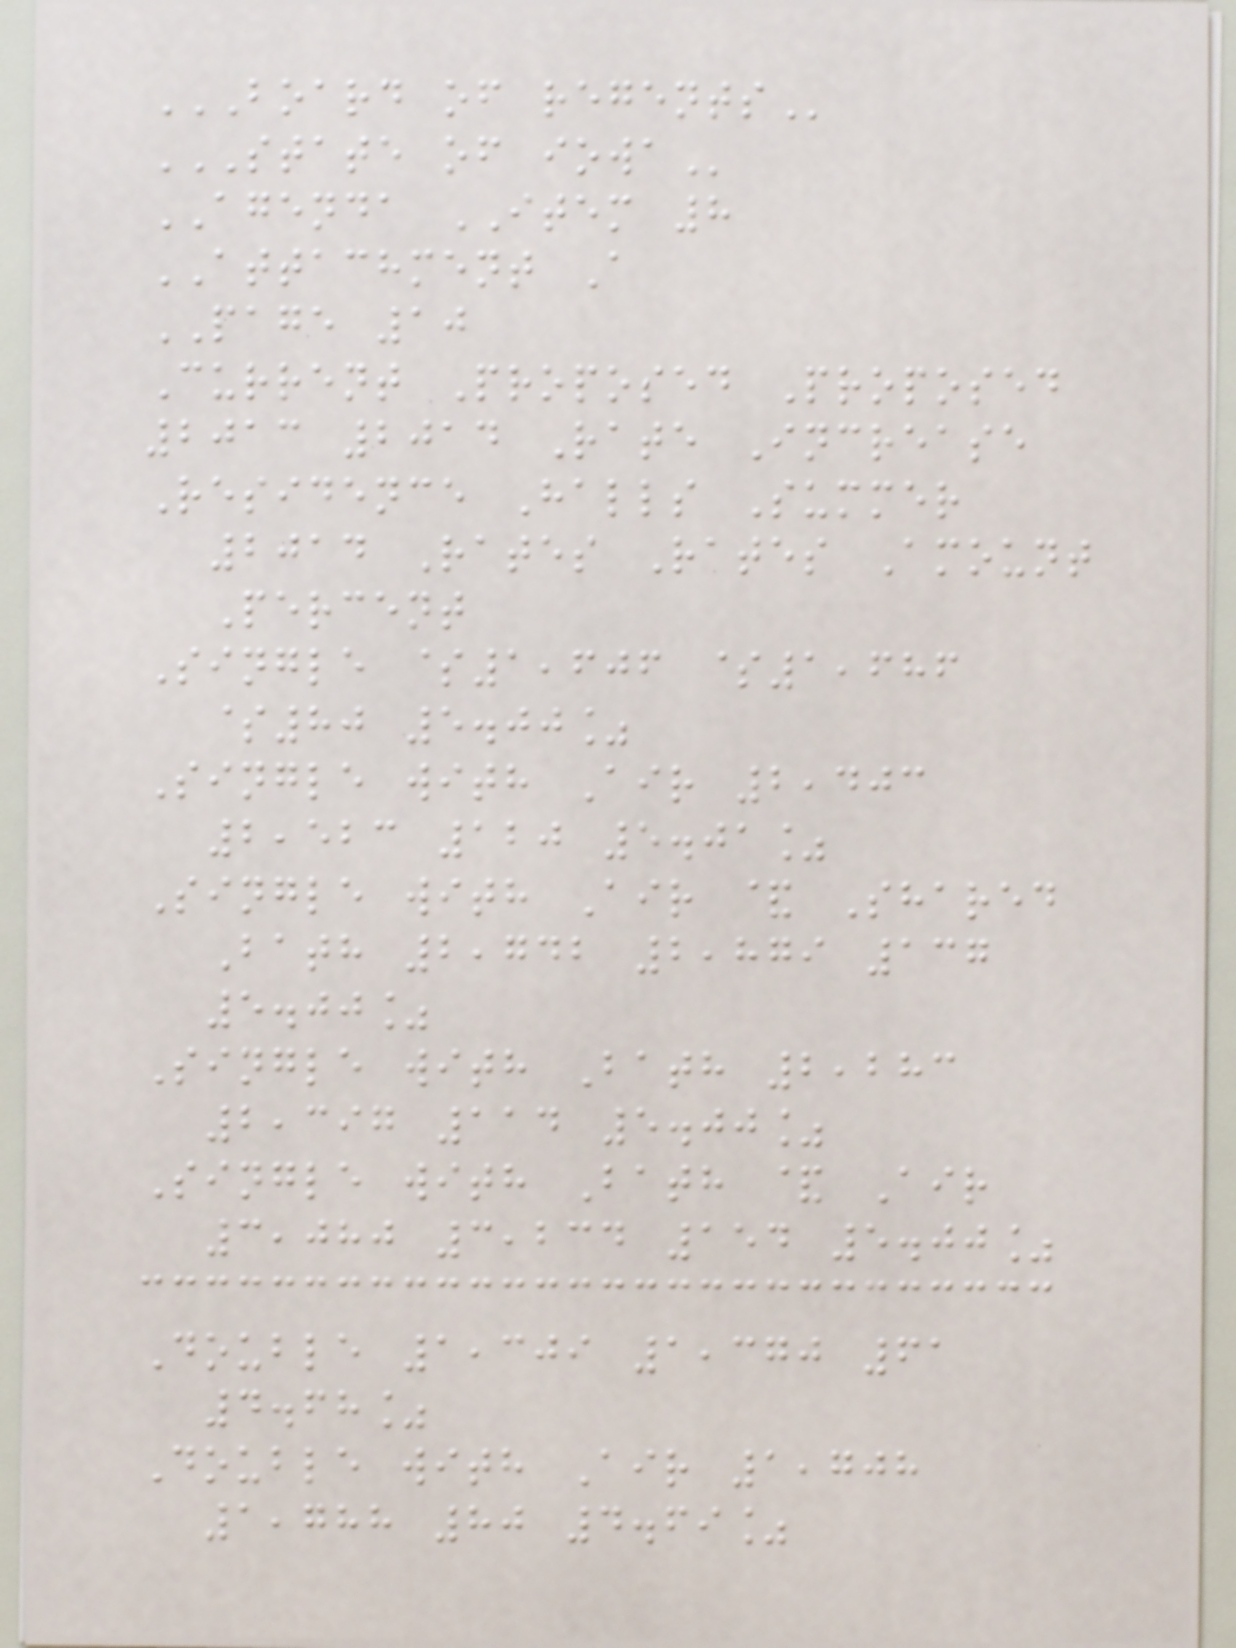BOARD OF REGENTS
STATE OF IOWA
AGENDA ITEM 8
ATTACHMENT A
PAGE 10
Current Proposed Proposed
2013 2014 Rate Increase
Residence Halls Summer
2014 Rates Rates Amount
Percent
Single $1,606 $1,686
$80 5.00%
Single with Air 2,403
2,523 120 5.01%
Single with Air & Shared
Bath 2,742 2,879 137
5.00%
Single with Bath 2,283
2,397 114 5.00%
Single with Bath & Air
3,080 3,234 154 5.00%
Double 1,309 1,370 61
4.68%
Double with Air 1,708
1,788 80 4.69%
